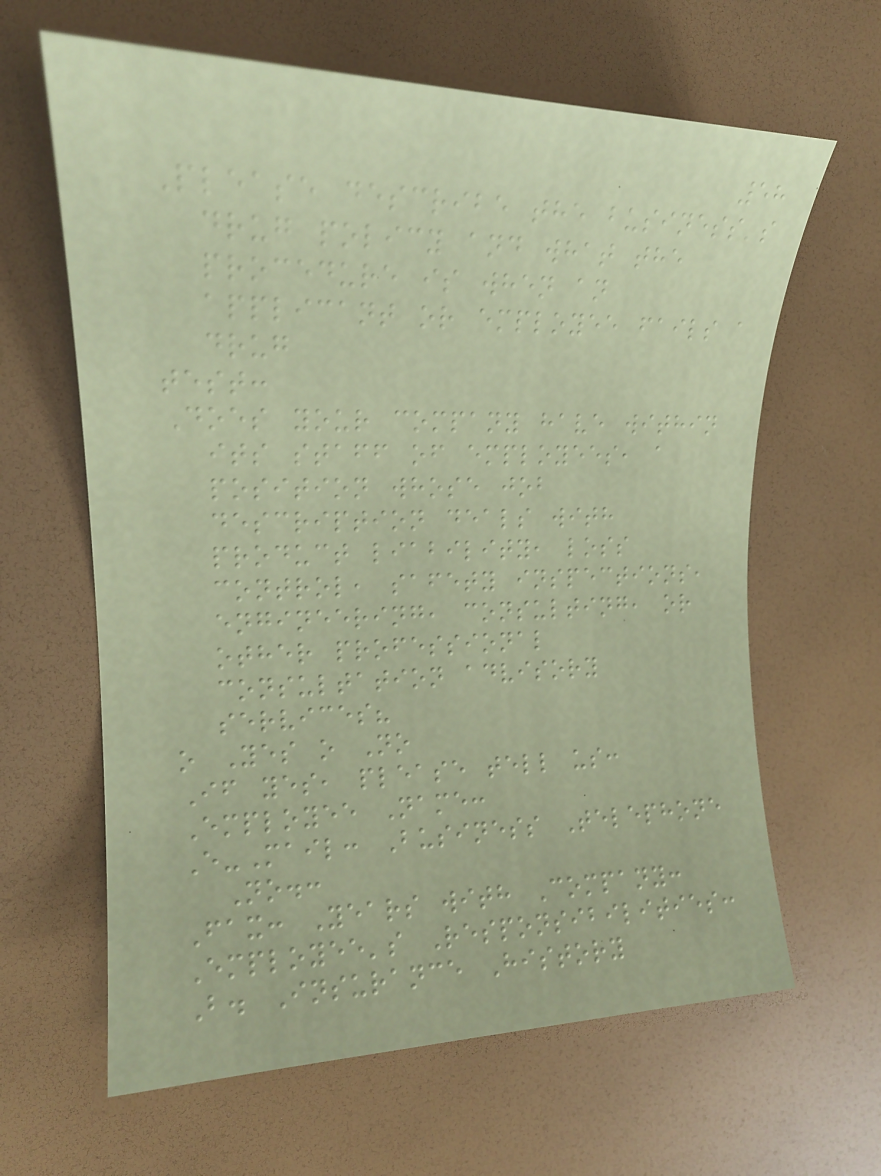58
Please describe the business's
drug policy and what the
procedure is when an
applicant or employee fails a
drug
test:
Does your company have within
its staff of employees, a
position whose job
description deals with
product liability, loss
control, safety inspections,
engineering, consulting, or
other professional
consultation advisory
services?
o Yes o No
If yes, please tell us:
Employee Name:
E-Mail: Business Telephone
No.:
Fax: Years with Company:
Employee's Responsibilities:
B. Insurance History
